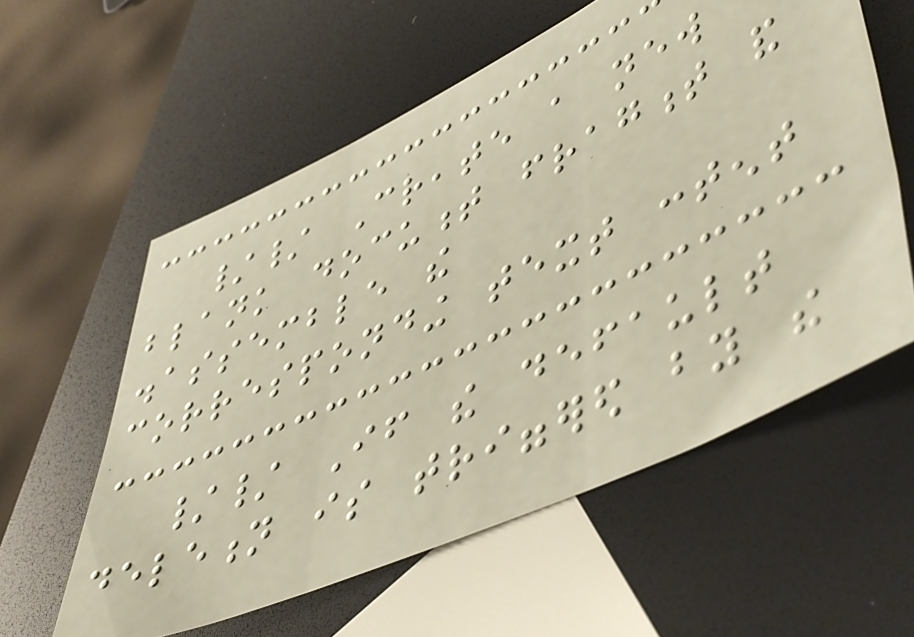// Create a new
blank document fragment and
disassemble the
corresponding text content
// If the default
deletion is triggered by the
